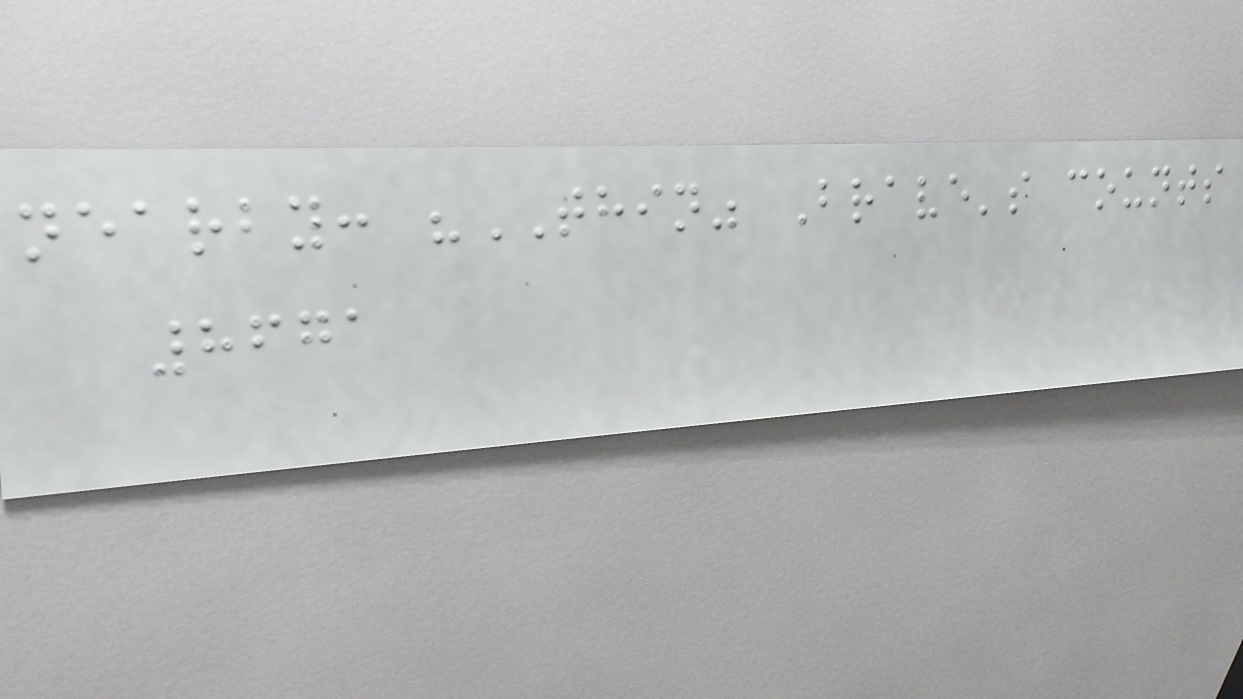nearby: "THIN" Brave's counts
8671
